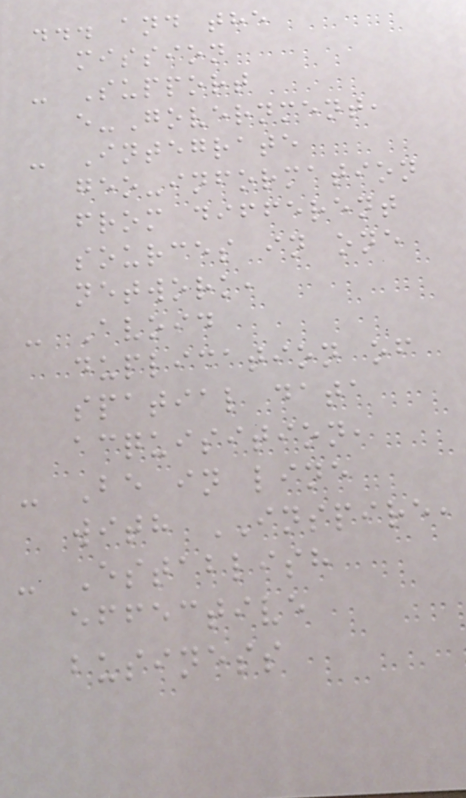... and the
mission
- Support
e-Government,
- Integrate
geo-information
from different
sources in one
network,
- Avoid
duplication of
spatial data
acquisition,
- Be in line
with INSPIRE,
- Establish
effective
business
